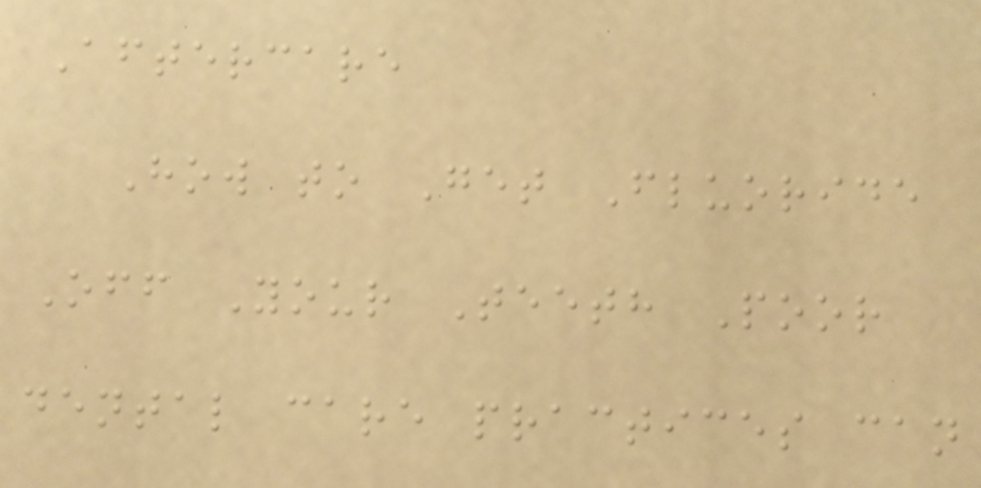Aftercare
How to Get Fluoride
Off Your Teeth Poor
dental care practices can
